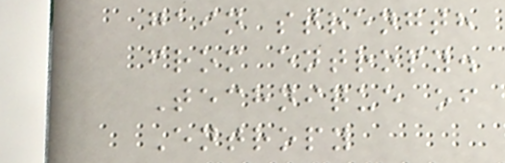gain strength
from entropy.
Technique of
Entropy
